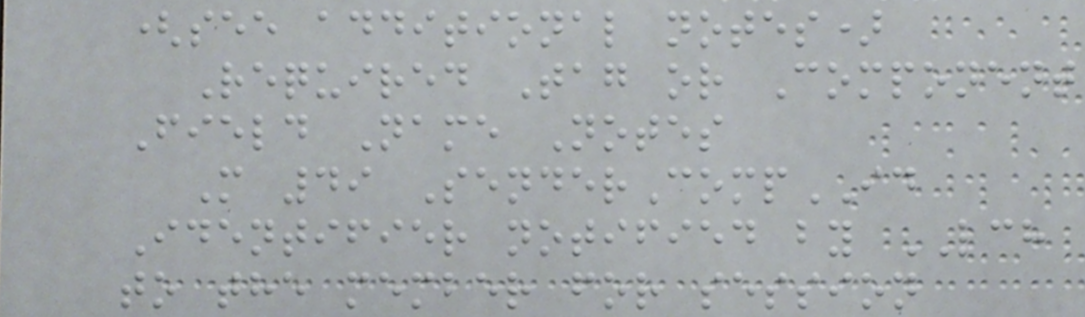(see additional notes)
Required Tag or Component
Field Name Notes
M 49 SenderCompID
Identifier notified by LCH
to the member for session
